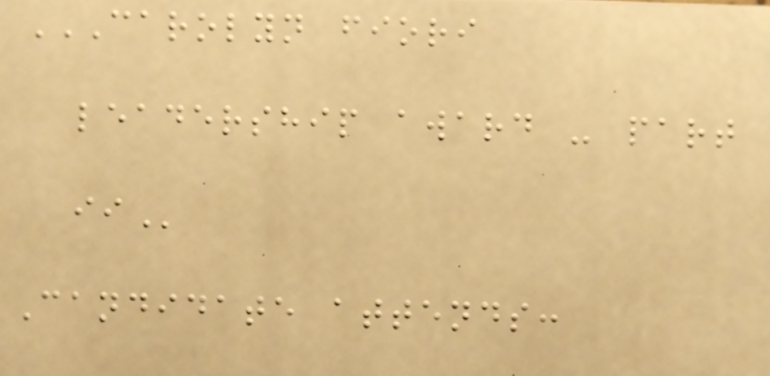CAROLYN FIORI
LEADERSHIP AWARD - PART
II
Candidate attends:
